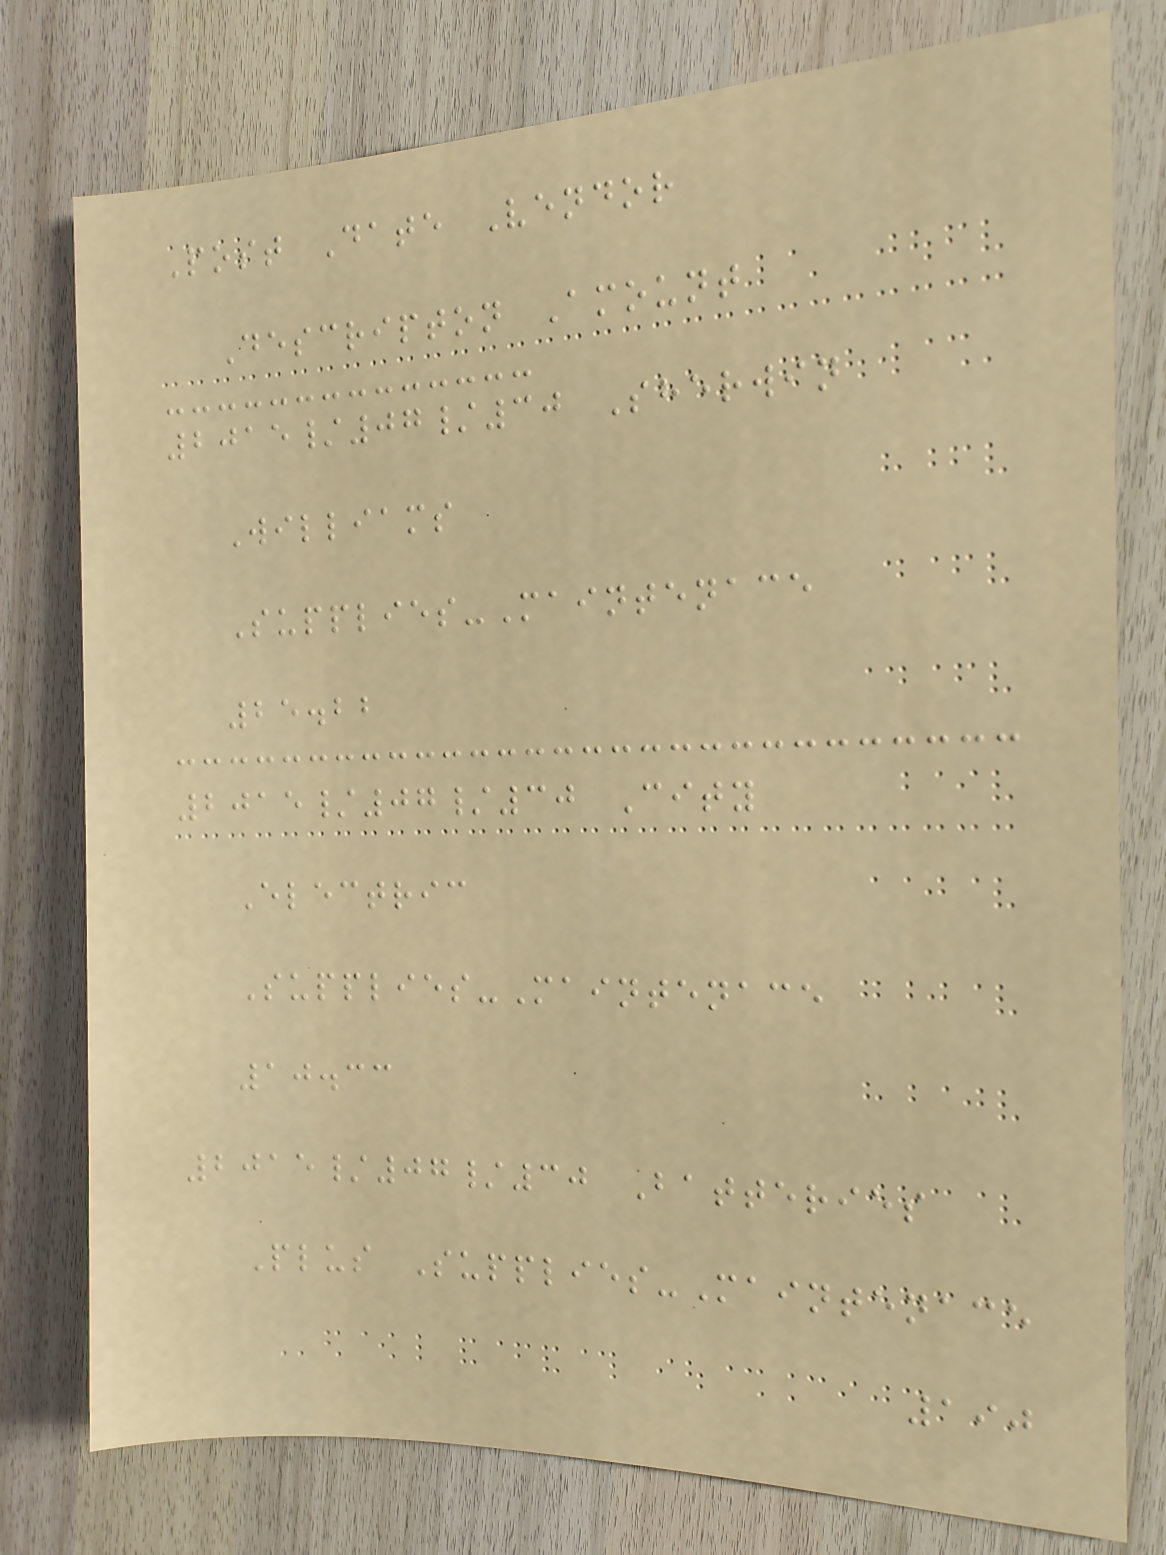Post Date Vendor
Descripton Amount
2015/07/30 Sherwin
Williams
Supplies-Maintenace
25.22
2015/07/30 City
Electric
Supplies-Maintenace
10.33
2015/07/30 Batteries
Plus Supplies-Maintenace
190
